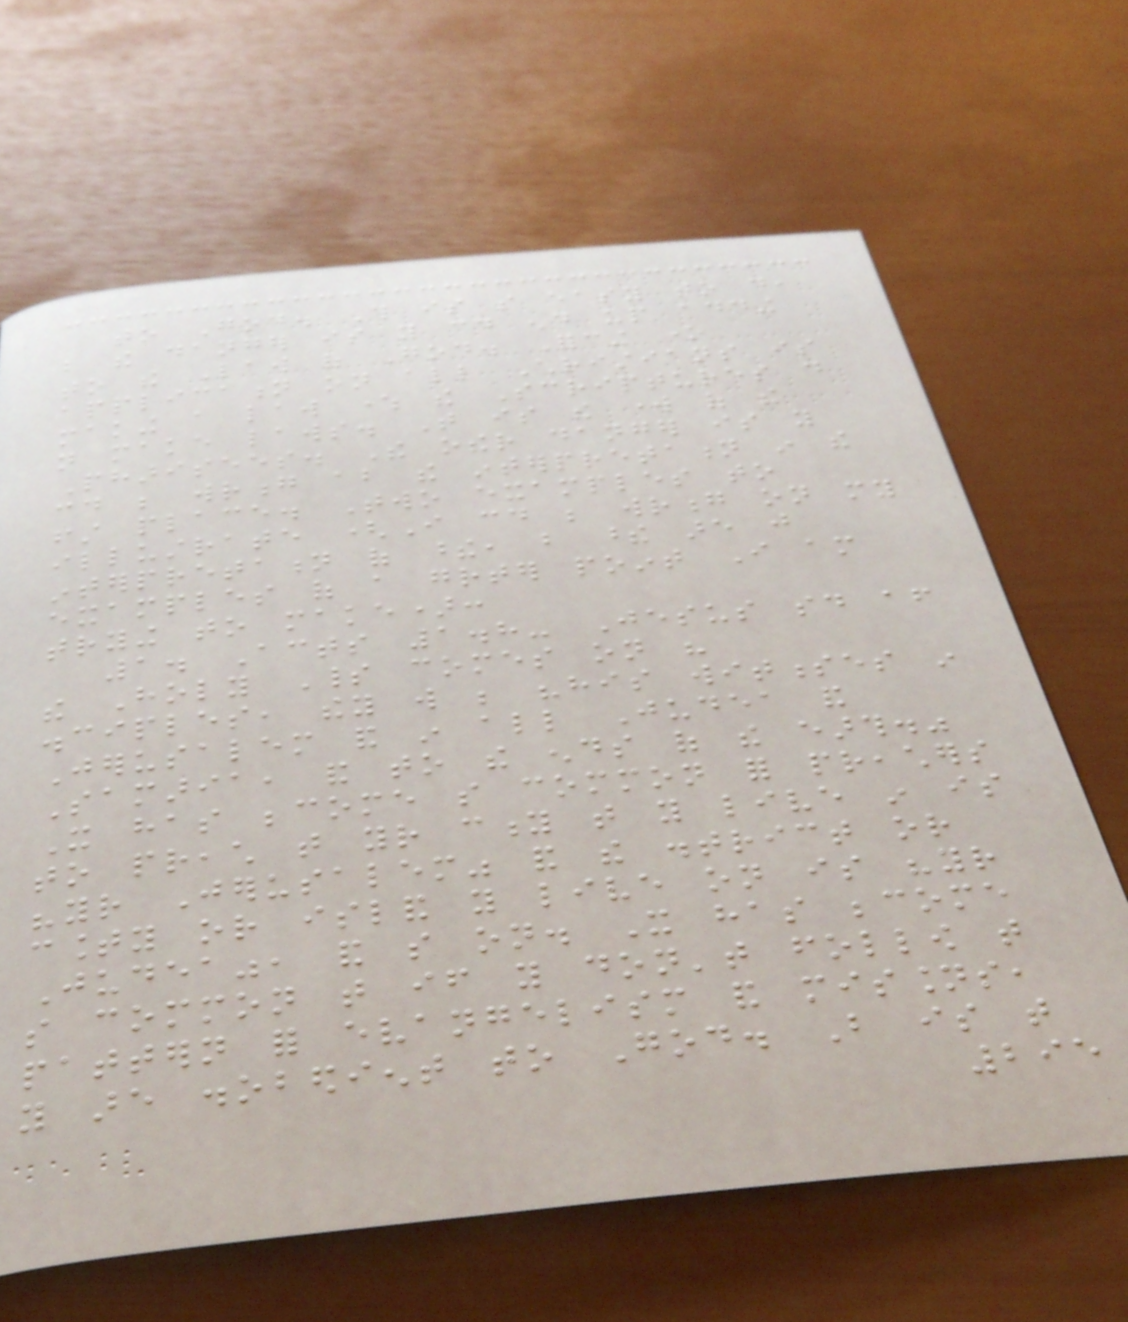to God. This is so easy to do,
but the danger is you could end up adding
to the Law of God. Forcing one
application on all Christians is
making a law where the Scriptures do
not make laws. That is the work of the
Pharisees. The other danger is you
could be wrong about the interpretation in the
first place. Two examples to
illustrate (I could be wrong on my
interpretation of these, but these are just
examples of a greater point I am
trying to make):
1. Acts 1.8- Jesus said after
the Holy Spirit comes on his
disciples, they will be "his witnesses in
Jerusalem and in all Judea and
Samaria, and to the ends of the earth."
It has become so common for preachers
to preach that your city that you live in is
"your Jerusalem" and the district or
county or island you live on is "your
Judea", and so on. It has become
so common that if you don't follow that
pattern for evangelism and missions,
you are disobedient to God. But is that
295
